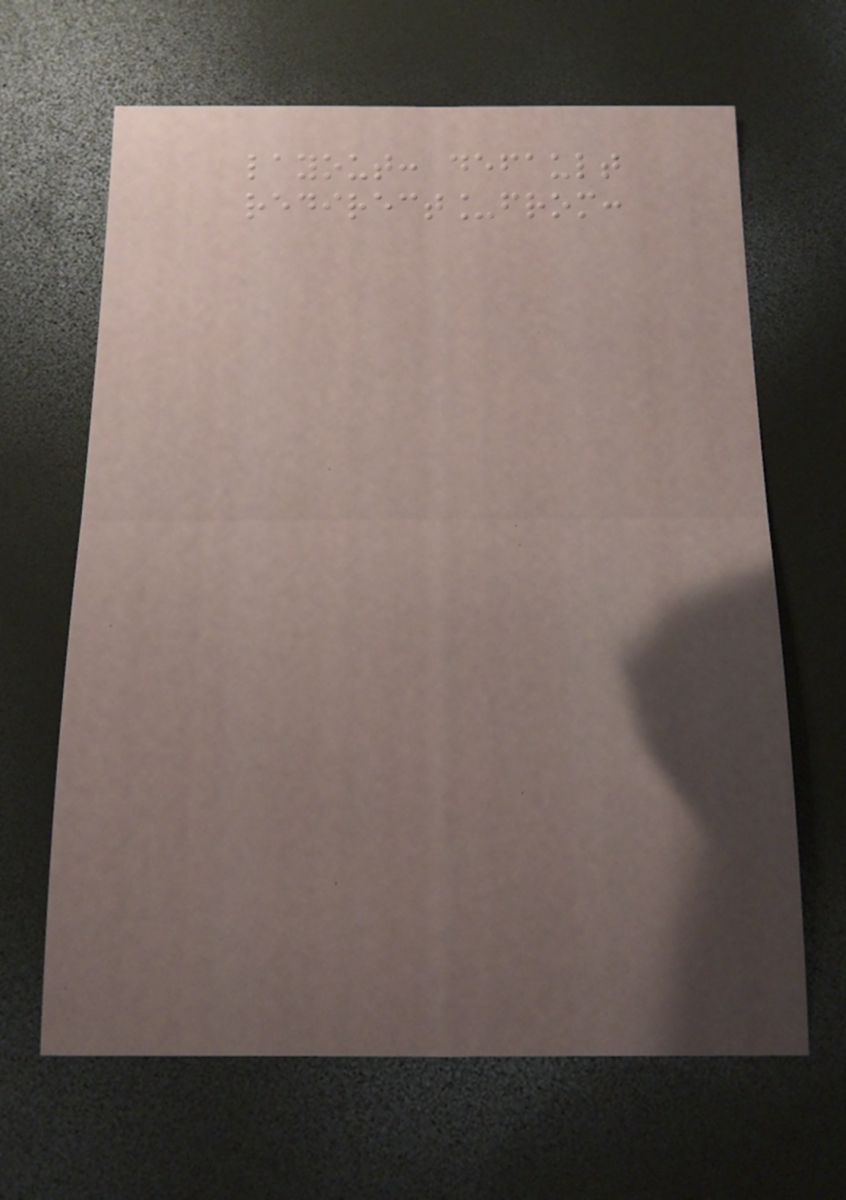layout: default
redirect_from:
